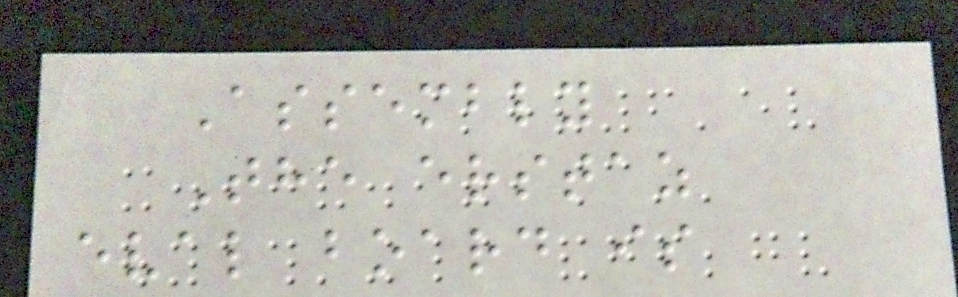Assembly
The erstaz
eval board is
